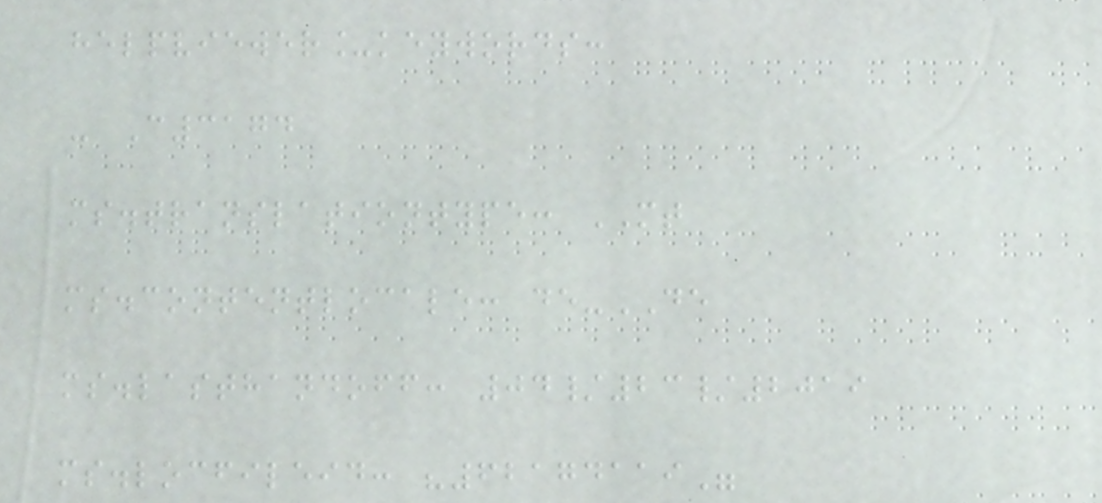helpviewer_keywords:
- C3174
ms.translationtype: MT
ms.contentlocale: de-DE
ms.lasthandoff: 04/23/2019
ms.locfileid: "62174119"
